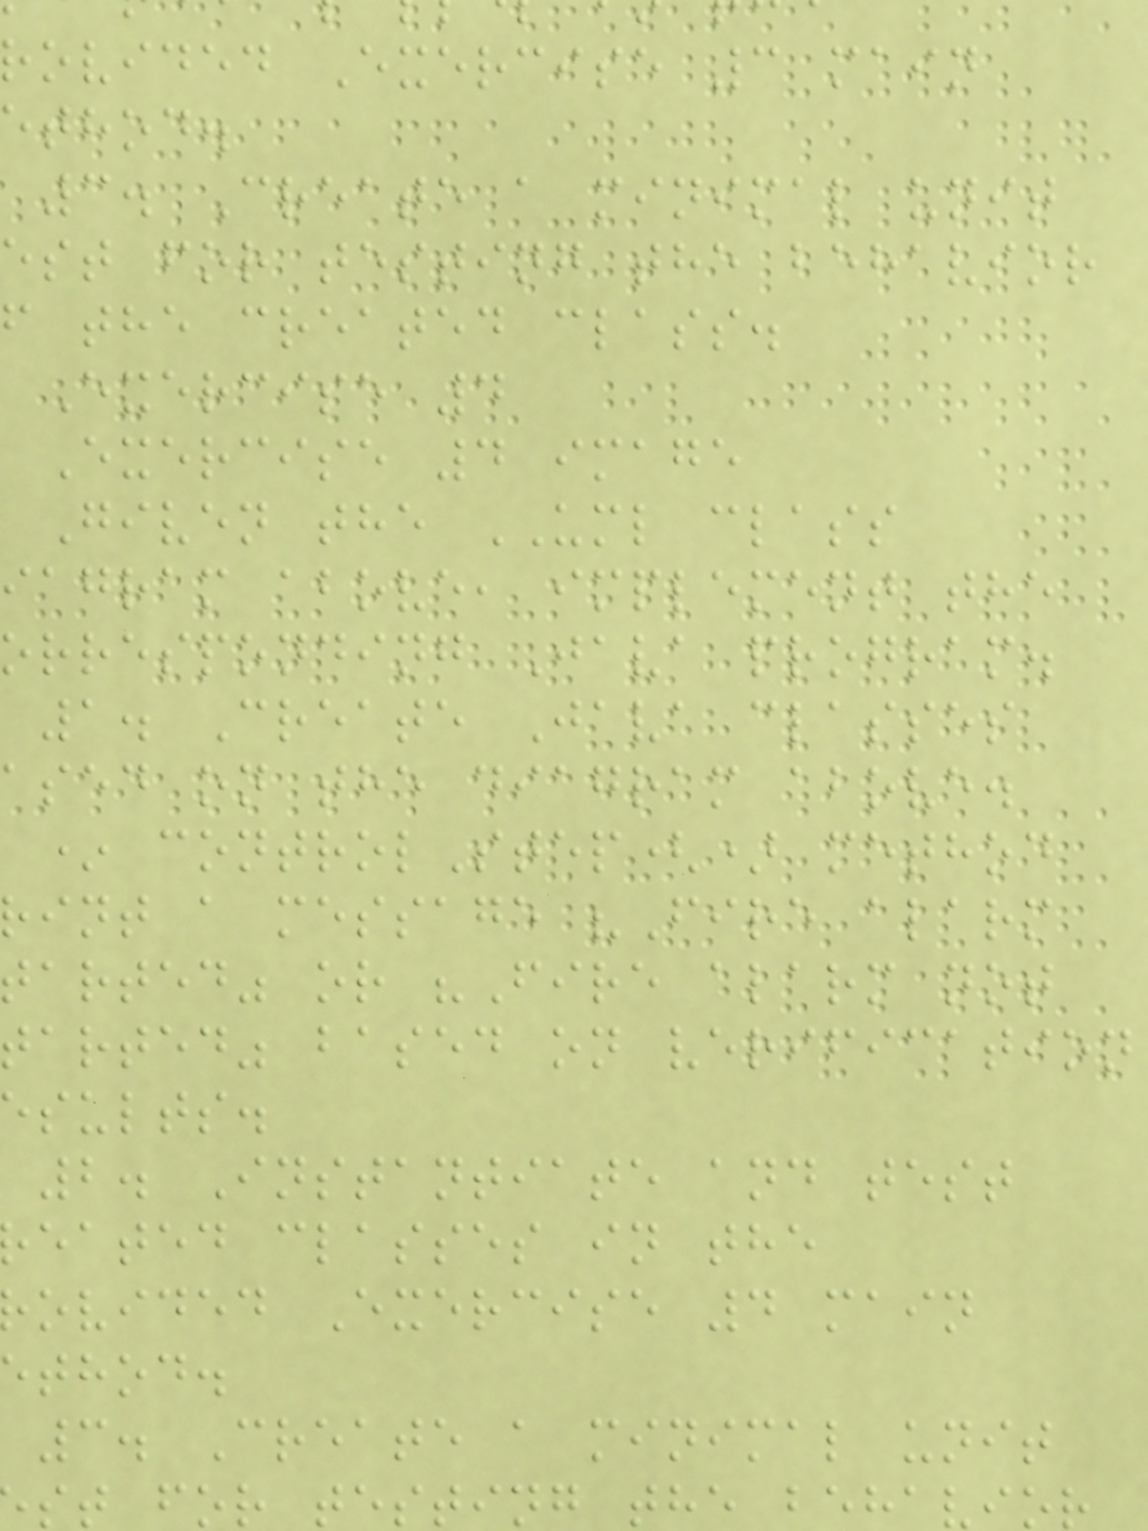rovided Exercise 3 main
ethod.
3. Create a minimal unit
est for testing the behavior
f the created class.
Exercise 4
Exercise 4 image
Given the UML class
iagram above, implement the
orresponding Java program.
1. Create Java classes
ased on the diagram above.
* controlStep() method
rint a message "Fire alarm
arted" or "Fire alarm not
arted" based on verification
sults.
2. Instantiate and test
eated classes in the
ovided Exercise 4 main
thod.
3. Create a minimal unit
st for testing the behavi
